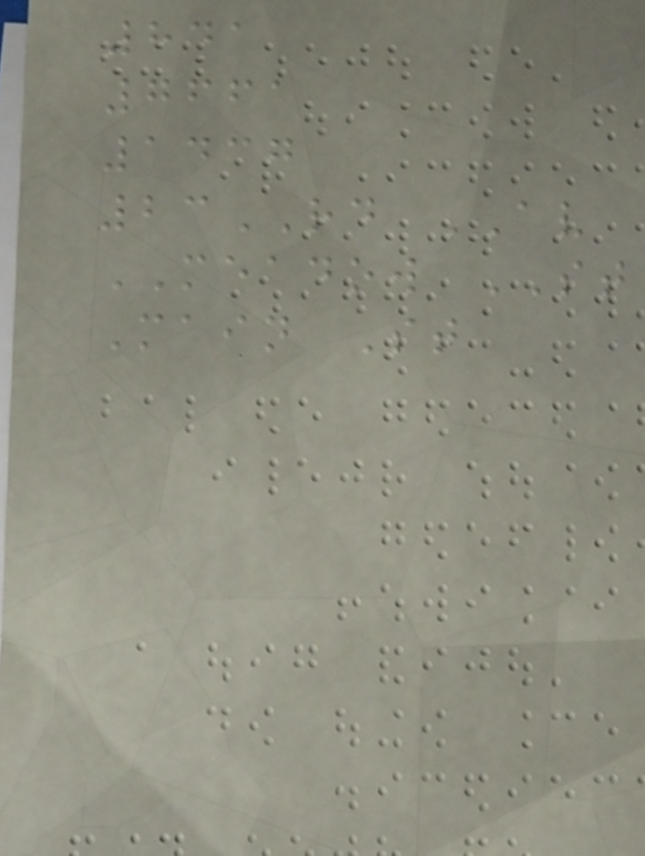841
7661
1437
23RD AV
MEADOW ST
Main St
